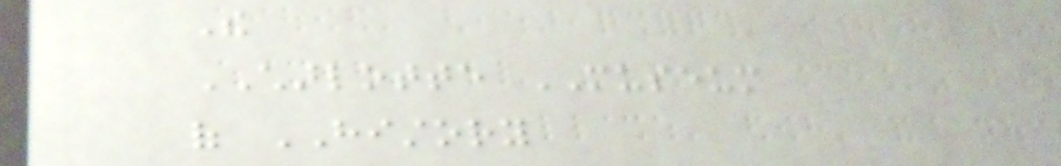The
CHARLOTTE MUSEUM
of HISTORY
